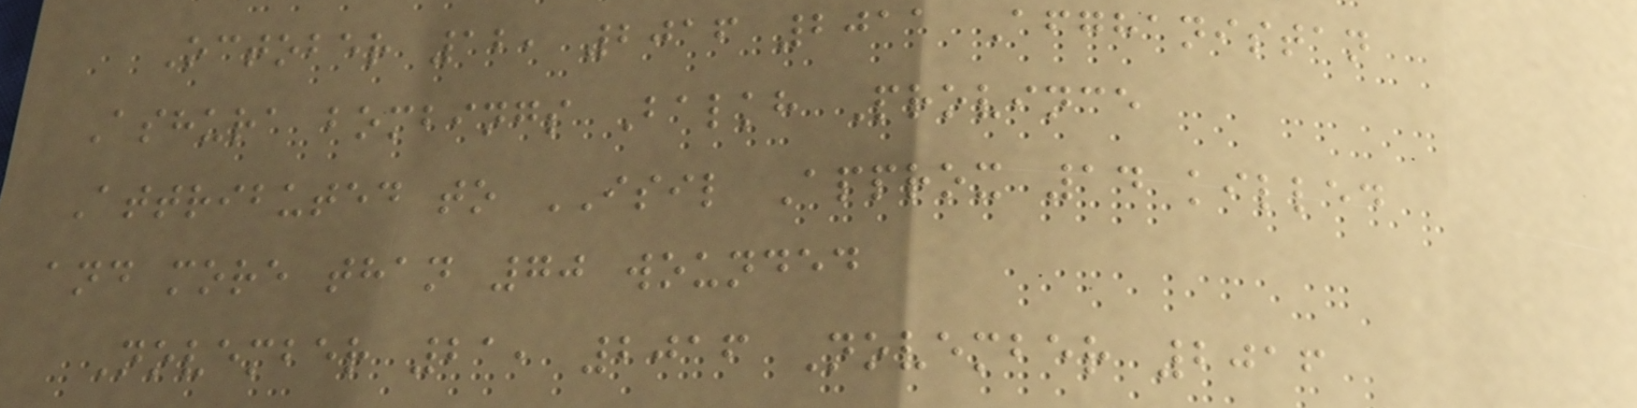October 12, 2016 2011 Afghanistan
Ashura bombings Balkh Province
Attributed to ISIL Approx 14 killed
and more than 70 wounded
November 21, 2016 November 2016
